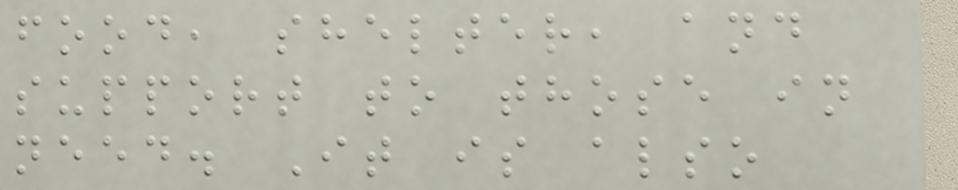food, shelter, and
support to those in
need. It is also
